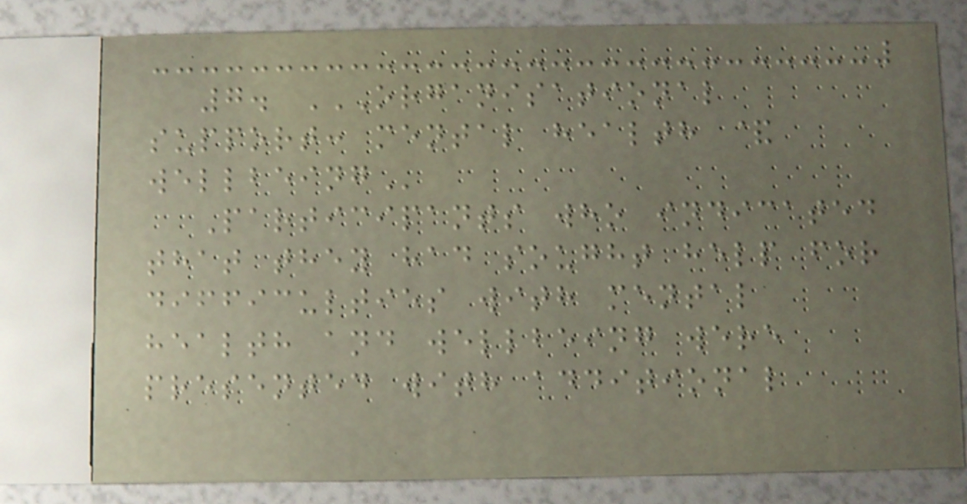7. ORGANISATIONAL
SUPPORT: MENTAL HEALTH &
WELLBEING
Participants who indicated
that they had sought help for
difficulties with mental
health and wellbeing were
presented with additional
